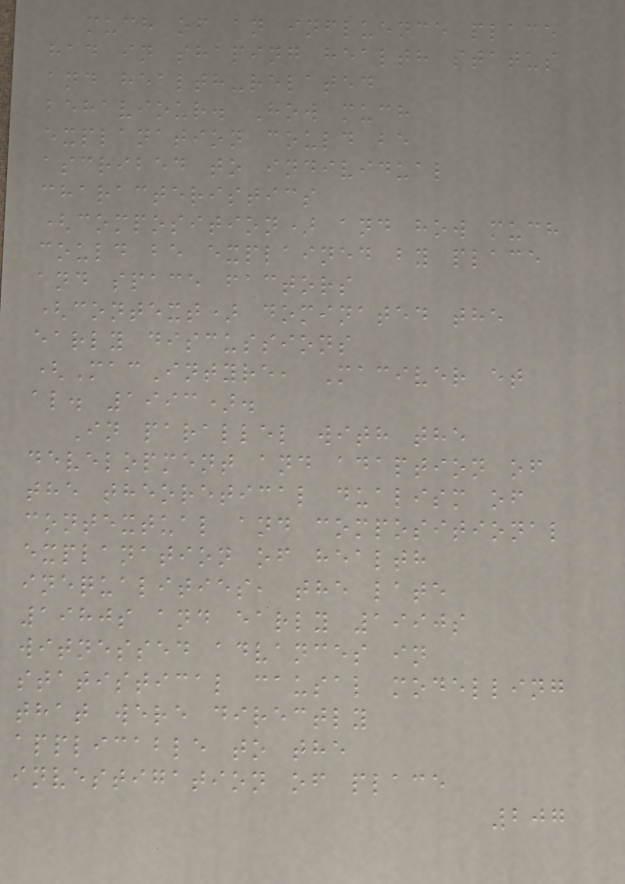much of an influence place
had in shaping health status
and health-related
behaviour. How much
explanation could be
ascribed to individual
characteristics
(composition) and how much
could be explained by place
and space factors
(context) dominated the
early discussions
(MacIntyre, Maciver et
al. 1993).
In parallel with the
development and adaption of
the theoretical dualism of
contextual and compositional
explanation of health
inequalities, the late
1980s and early 1990s
witnessed advances in
statistical causal modelling
that were directly
applicable to the
investigation of place
207
